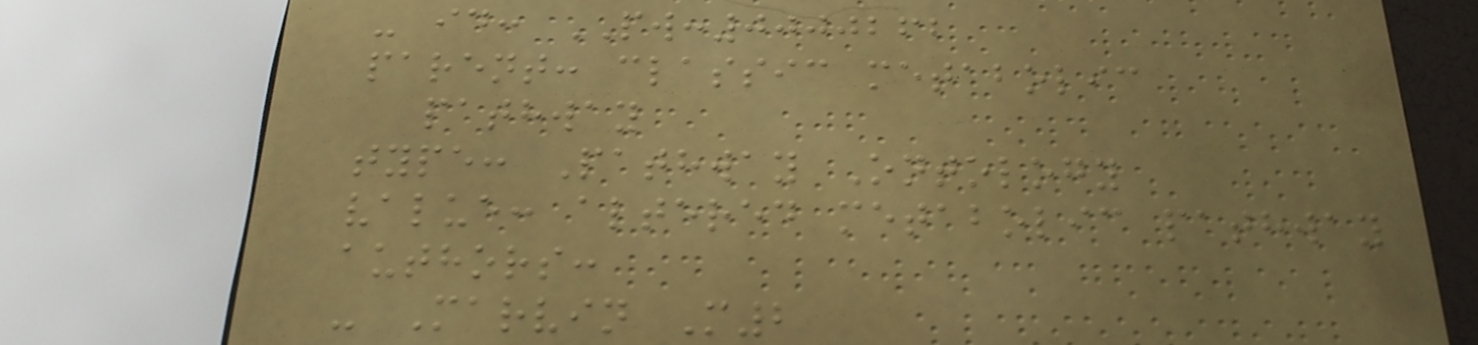- id: PW:0000262
parent: classic metabolic
pathway
type: Pathway Ontology
value: altered metabolic pathway
authors:
- Marvin M2
